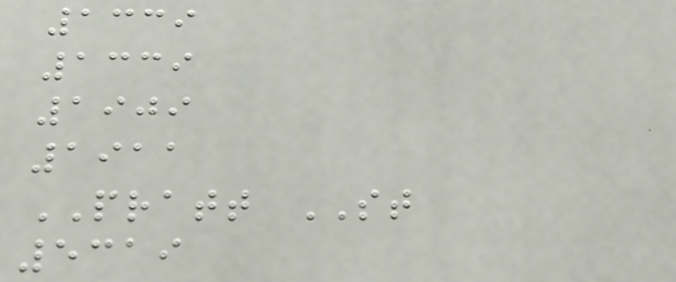1339
1339
1909
1911
PRATT ST
5319
